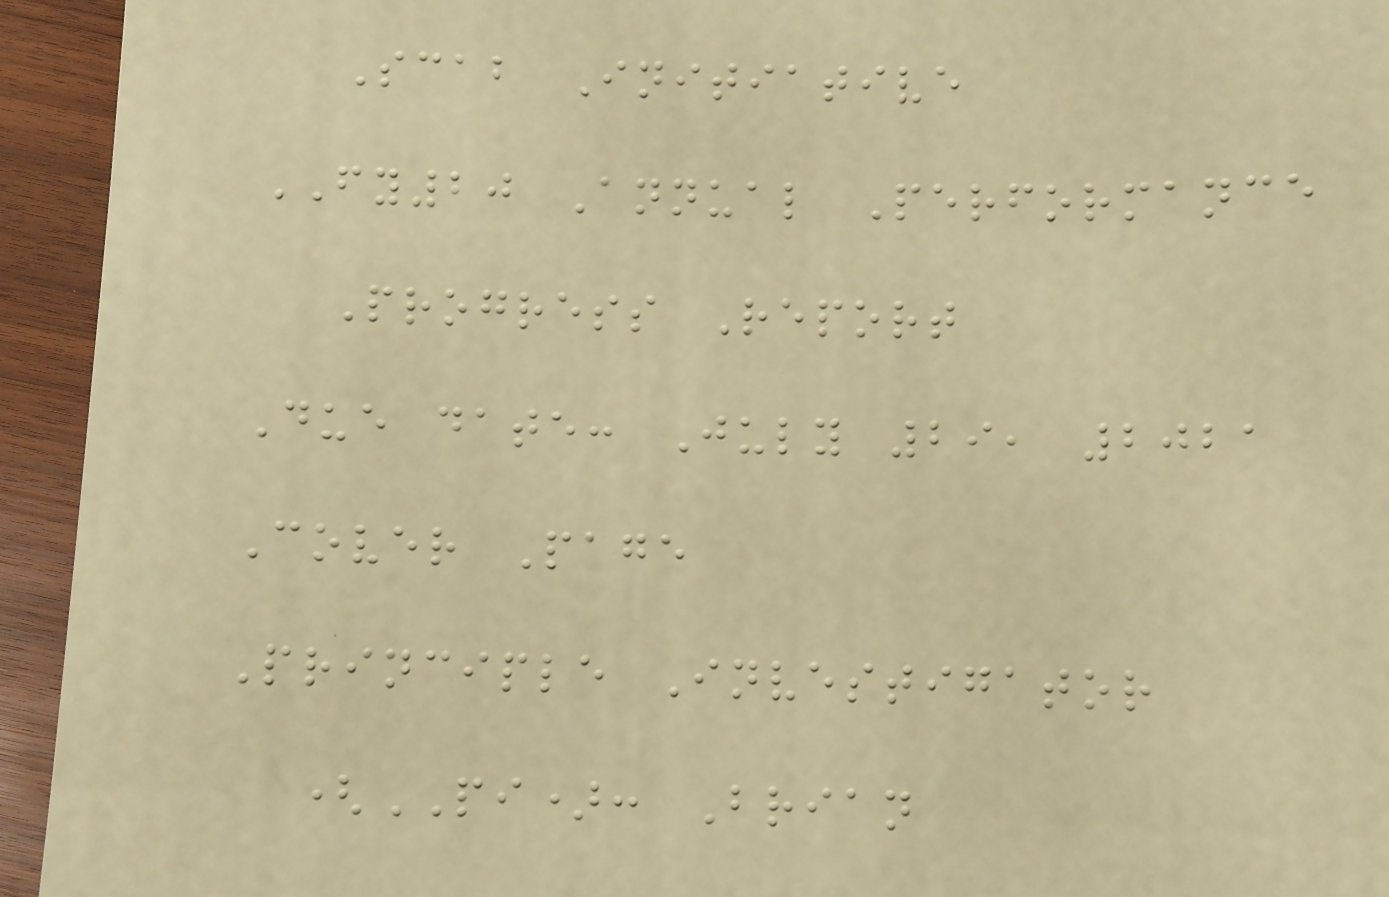Scab Initiative
FY20 Annual Performance
Progress Report
Due date: July 29, 2021
Cover Page
Principle Investigator
(PI): Brian
